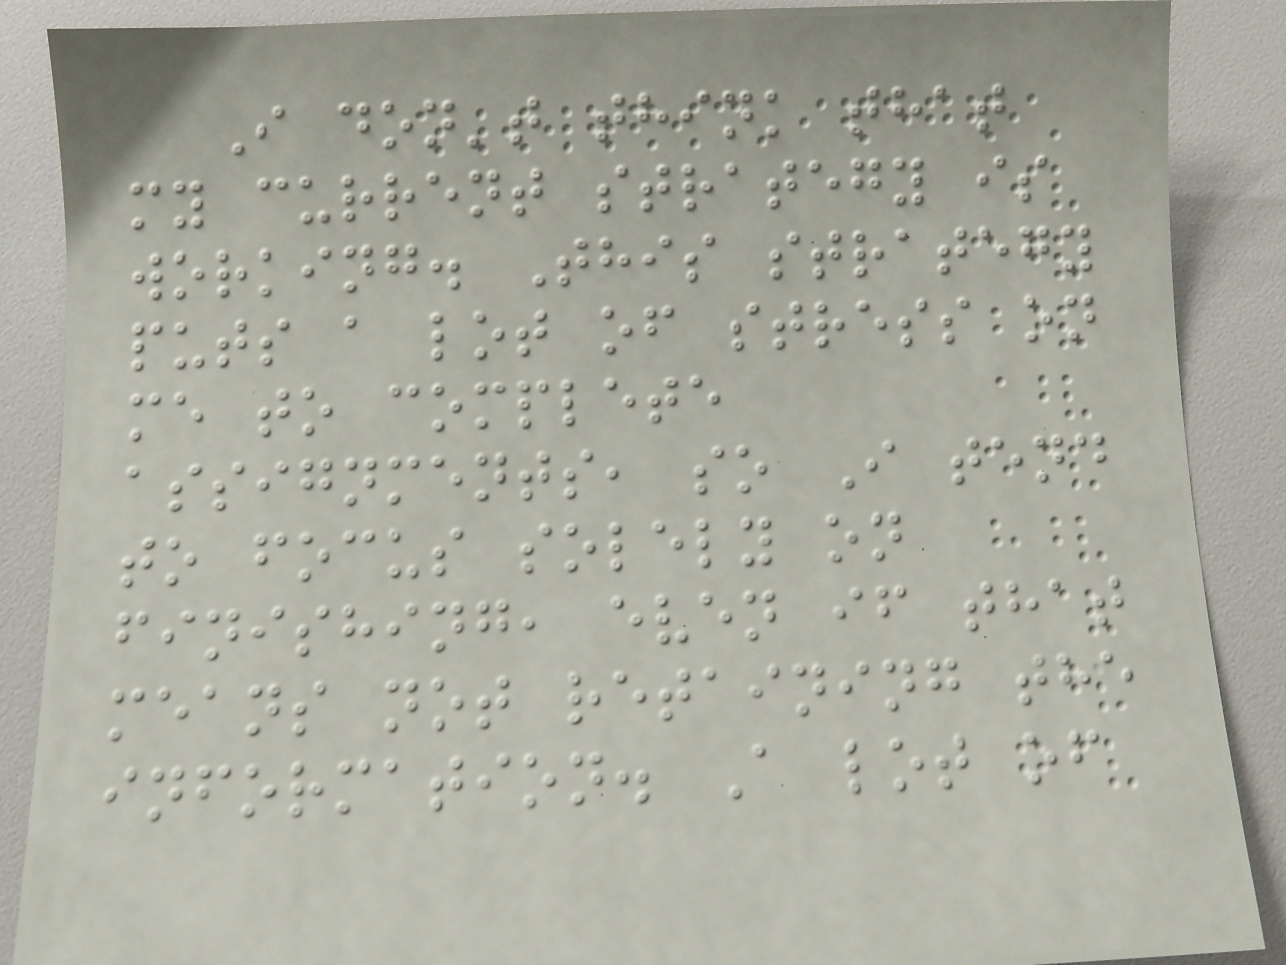I don't think that
my current strategy is
working. This strategy
puts a lot of stress on
me to complete
assignments, so I tend
to focus solely on
finishing, even if that
means not retaining the
information. A lot of
